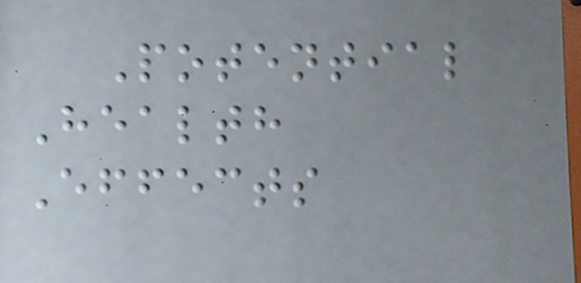Potential
Health
Effects
